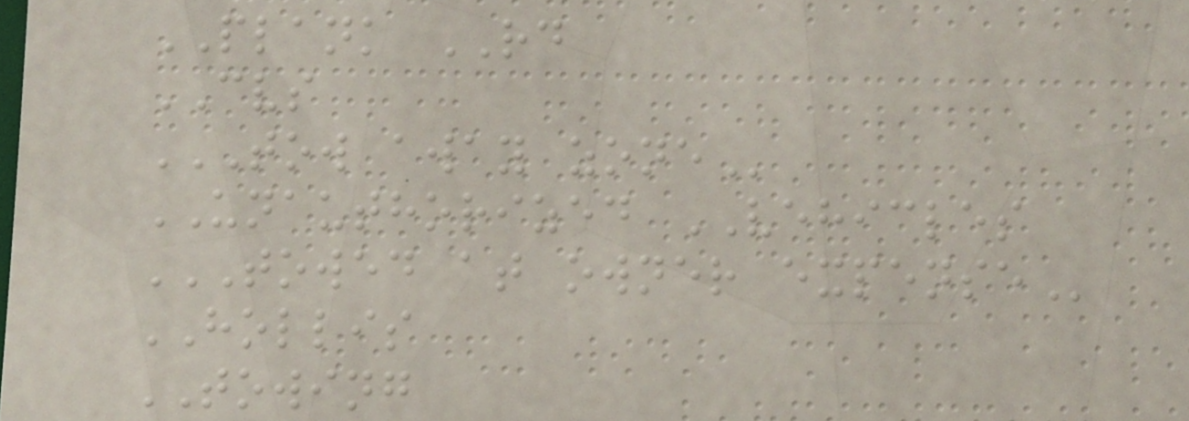PLANK RD
CVS
TOW AWAY ZONE
UNAUTHORIZED VEHICLES
TOWED AT OWNER EXPENSE
HOLLIS
TOWING
